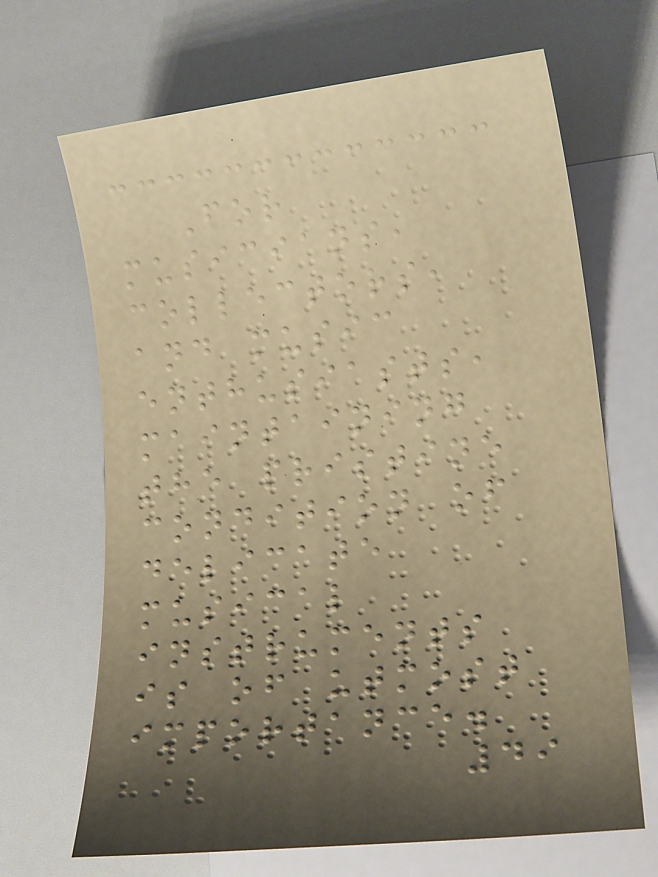For
musicians,
collectors,
and music
enthusiasts,
maintaining
the pristine
condition of
delicate
musical
instruments
is of utmost
importance.
49
